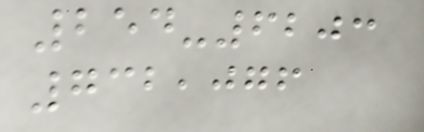254-6203
732,076
